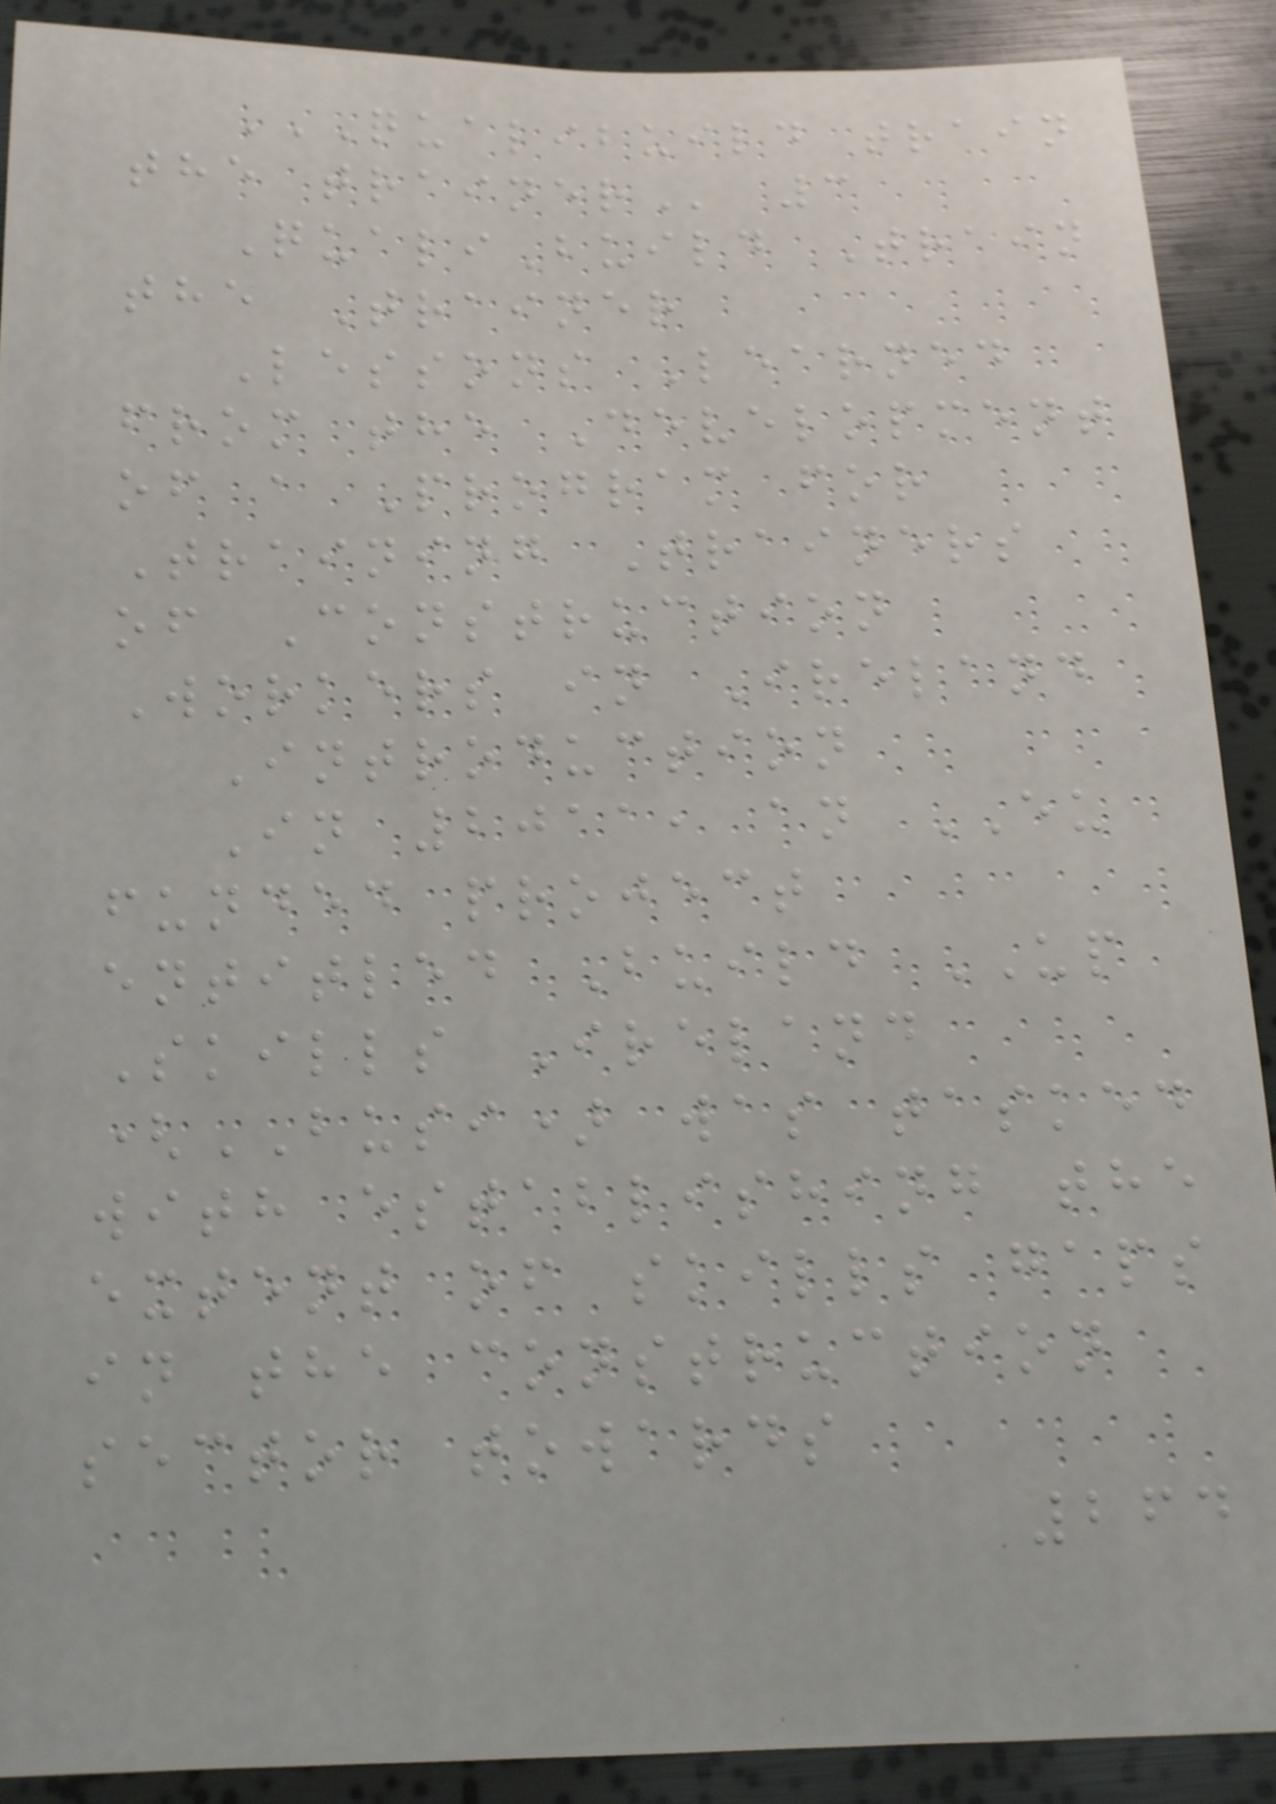QUALIBUILD TRAIN
THE TRAINER 3
QualiBuild Train
the Trainer
Lessons Learned
from the Development
of a Program for
Training Trainers
of Construction
Workers in Ireland
Introduction
In 2011, an EU
funded project
entitled Build UP
Skills Ireland
(BUSI) was tasked
with establishing the
extent of skills gaps
in the construction
sector towards
264
